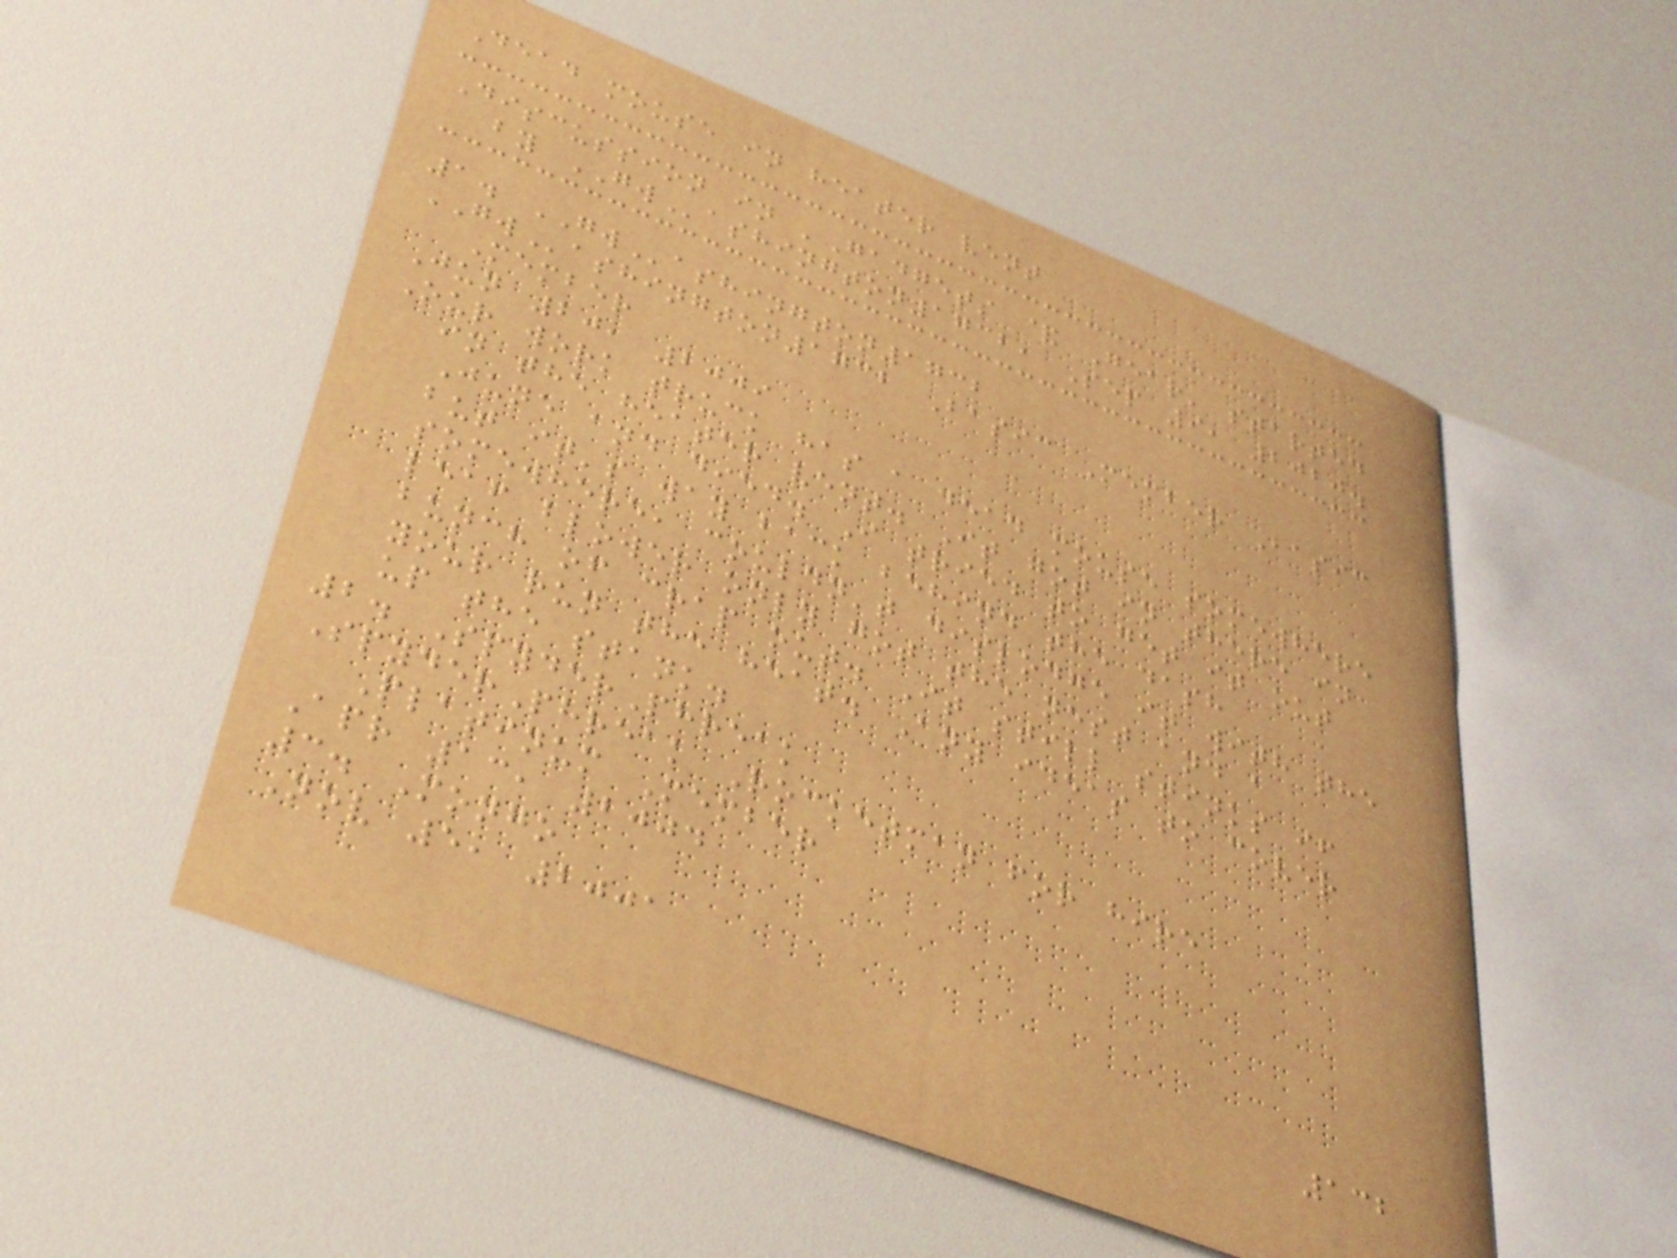Dead mouse in heater vent
Discussion in 'Gadgets & Gear' started
by GWashington1732, Sep 9, 2020.
1. GWashington1732
GWashington1732 Basic Member Basic
Member
Jun 20, 2009
Our work truck has a dead mouse somewhere
in the heater vent. It got in there in
June and died. I tried to get it out
but it's way back behind the dash
somewhere, couldn't dislodge it with the
leaf blower only got the nest and a
bunch of crap out. It still stinks if
your run the heat. Any ideas to cover
up the stank.
2. SpyderPhreak
SpyderPhreak Rocketman for hire
Platinum Member
Apr 13, 2004
3. Mongo
Nov 5, 2001
132
